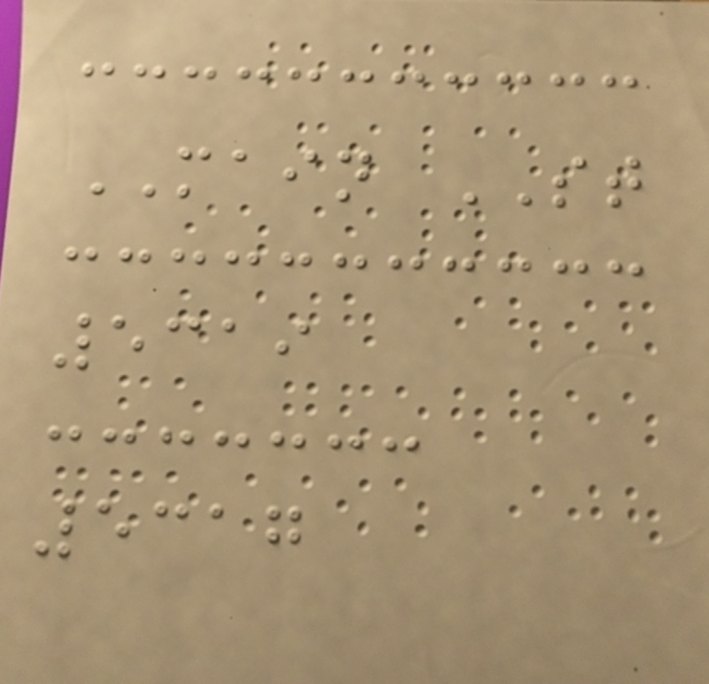MAIN ST
5319
5317
